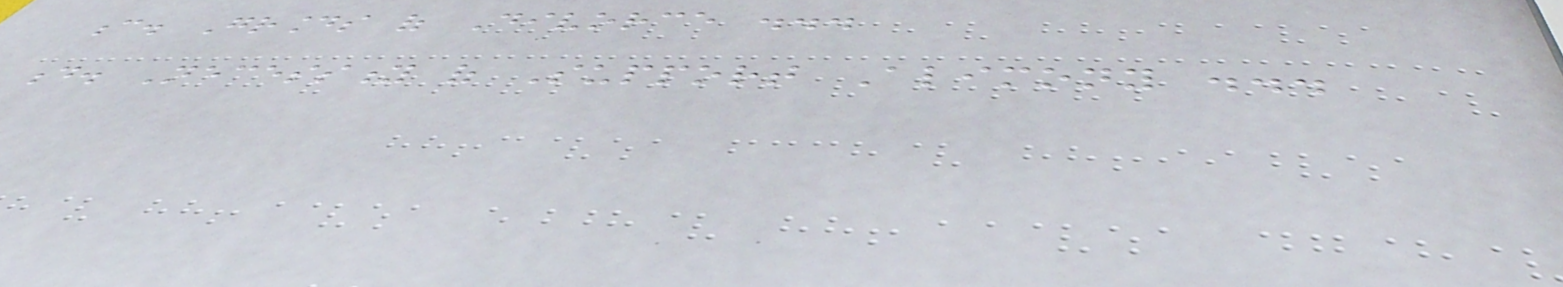c. Grounds of Divorce ...
d. Necessity of Support Alimony ...
